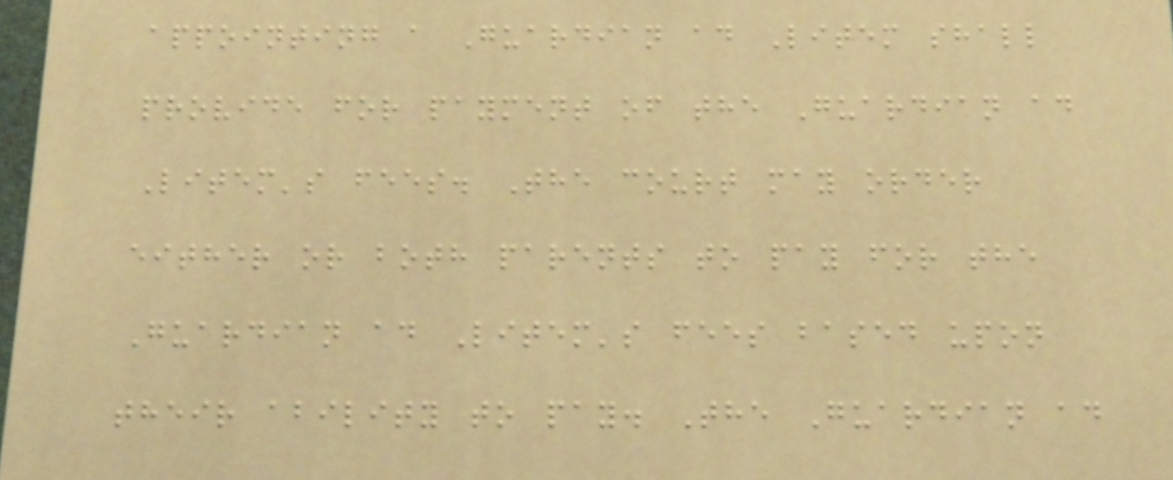appointing a Guardian ad Litem shall
provide for payment of the Guardian ad
Litem's fees. The court may order
either or both parents to pay for the
Guardian ad Litem's fees based upon
their ability to pay. The Guardian ad
